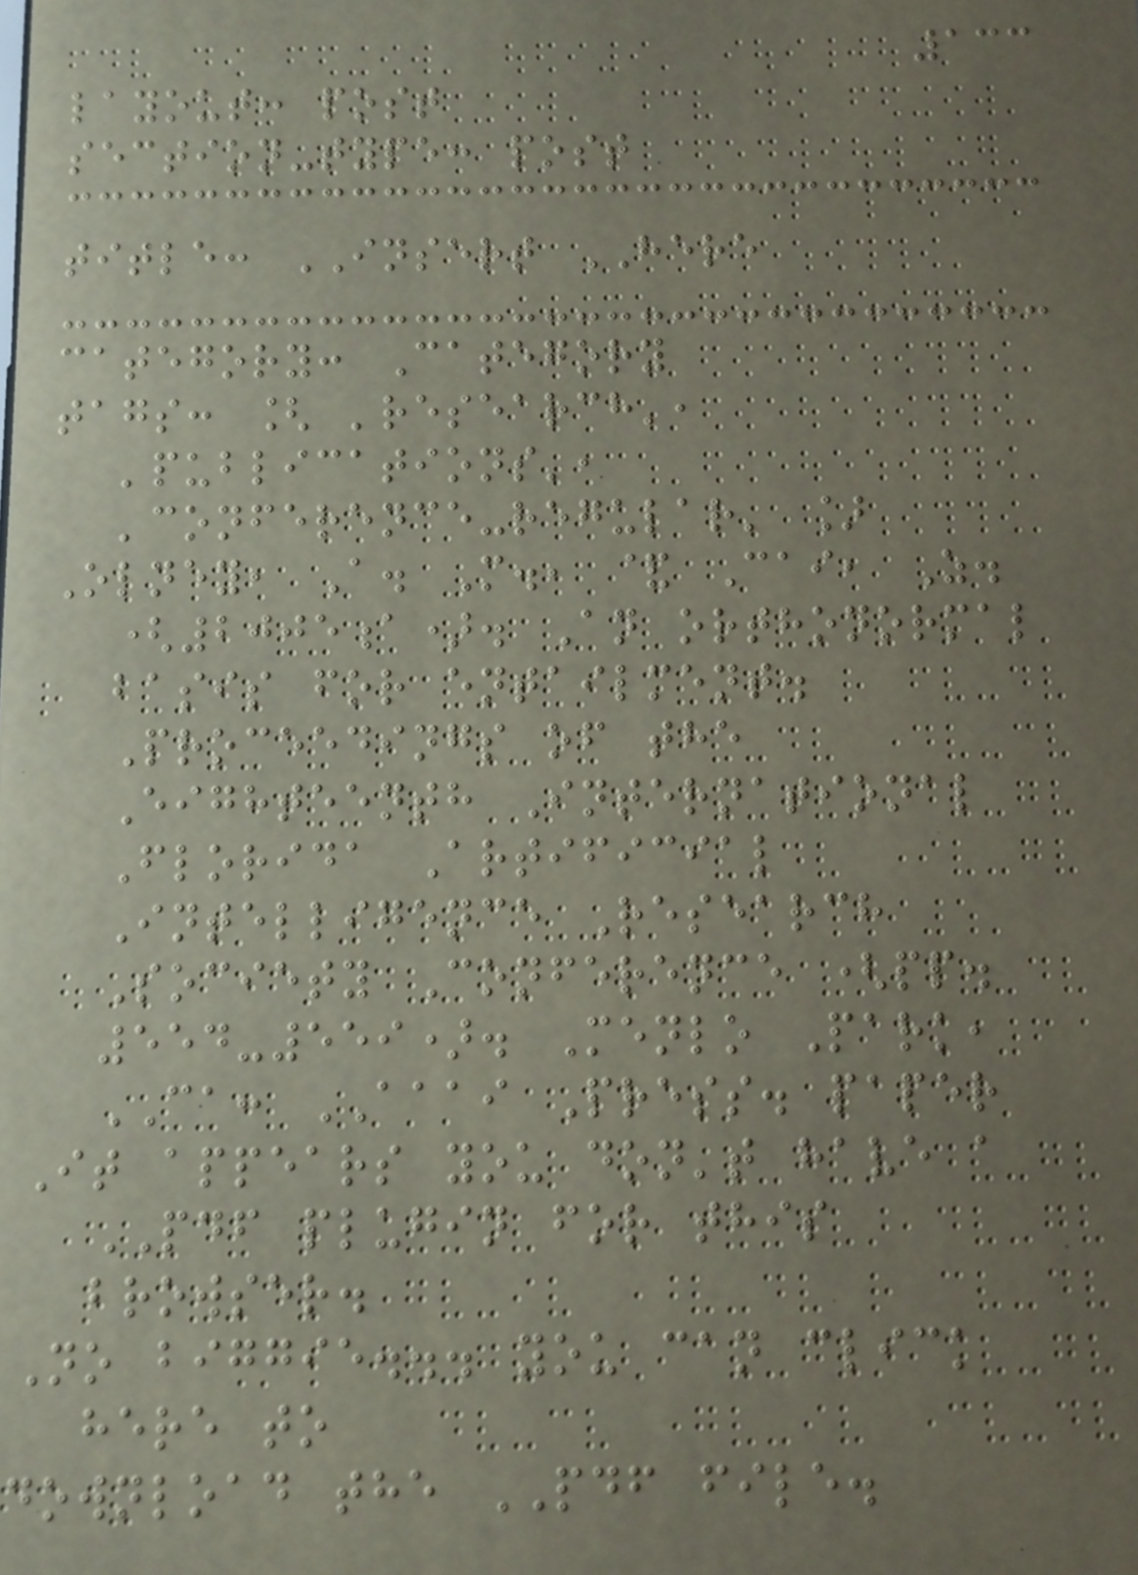133
layout: post
section-type: post
title: INSERT HERE
category: Category
tags: [ 'research',
'publications',
'conference-regular' ]
Olney, A. M., & Cai, Z.
(2005a). An orthonormal
basis for entailment.
Proceedings of the
Eighteenth International
Florida Artificial
Intelligence Research
Society Conference (pp.
554-559). Menlo Park,
CA: AAAI Press. paper
It appears you don't have a
PDF plugin for this
browser.
No biggie... you can click
here to
download the PDF file.
